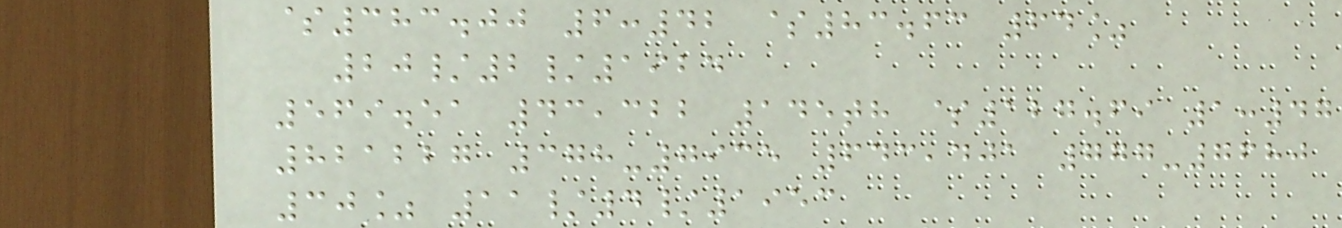$383.00 6:42 $83.63 64%
20/2/1924
569.51 43,322 145th $127.69 1:47
821227 378-7935 643,401 777-7680
30% 11/4/1953
